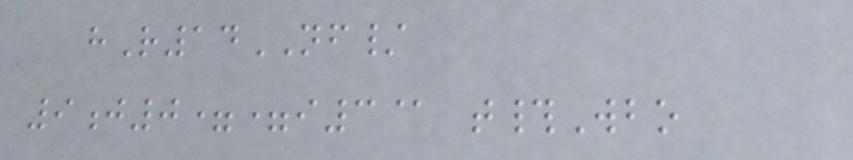hR14NF/
9j0==i3@ t#Wbo
